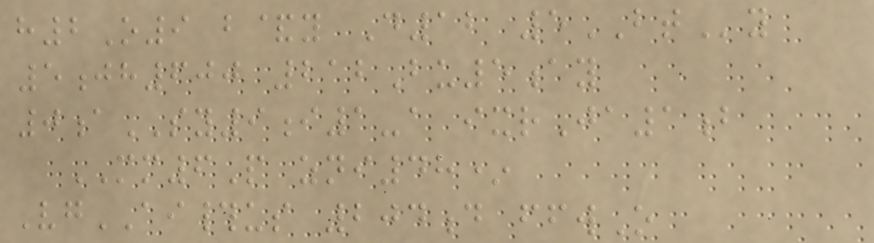h2O9 b&y D12 5BTy
5jh600 212Bu5ay
0aSY9i1-a ixrJa1b
MM6P zni48*
VgAI#us 204d ffwO
